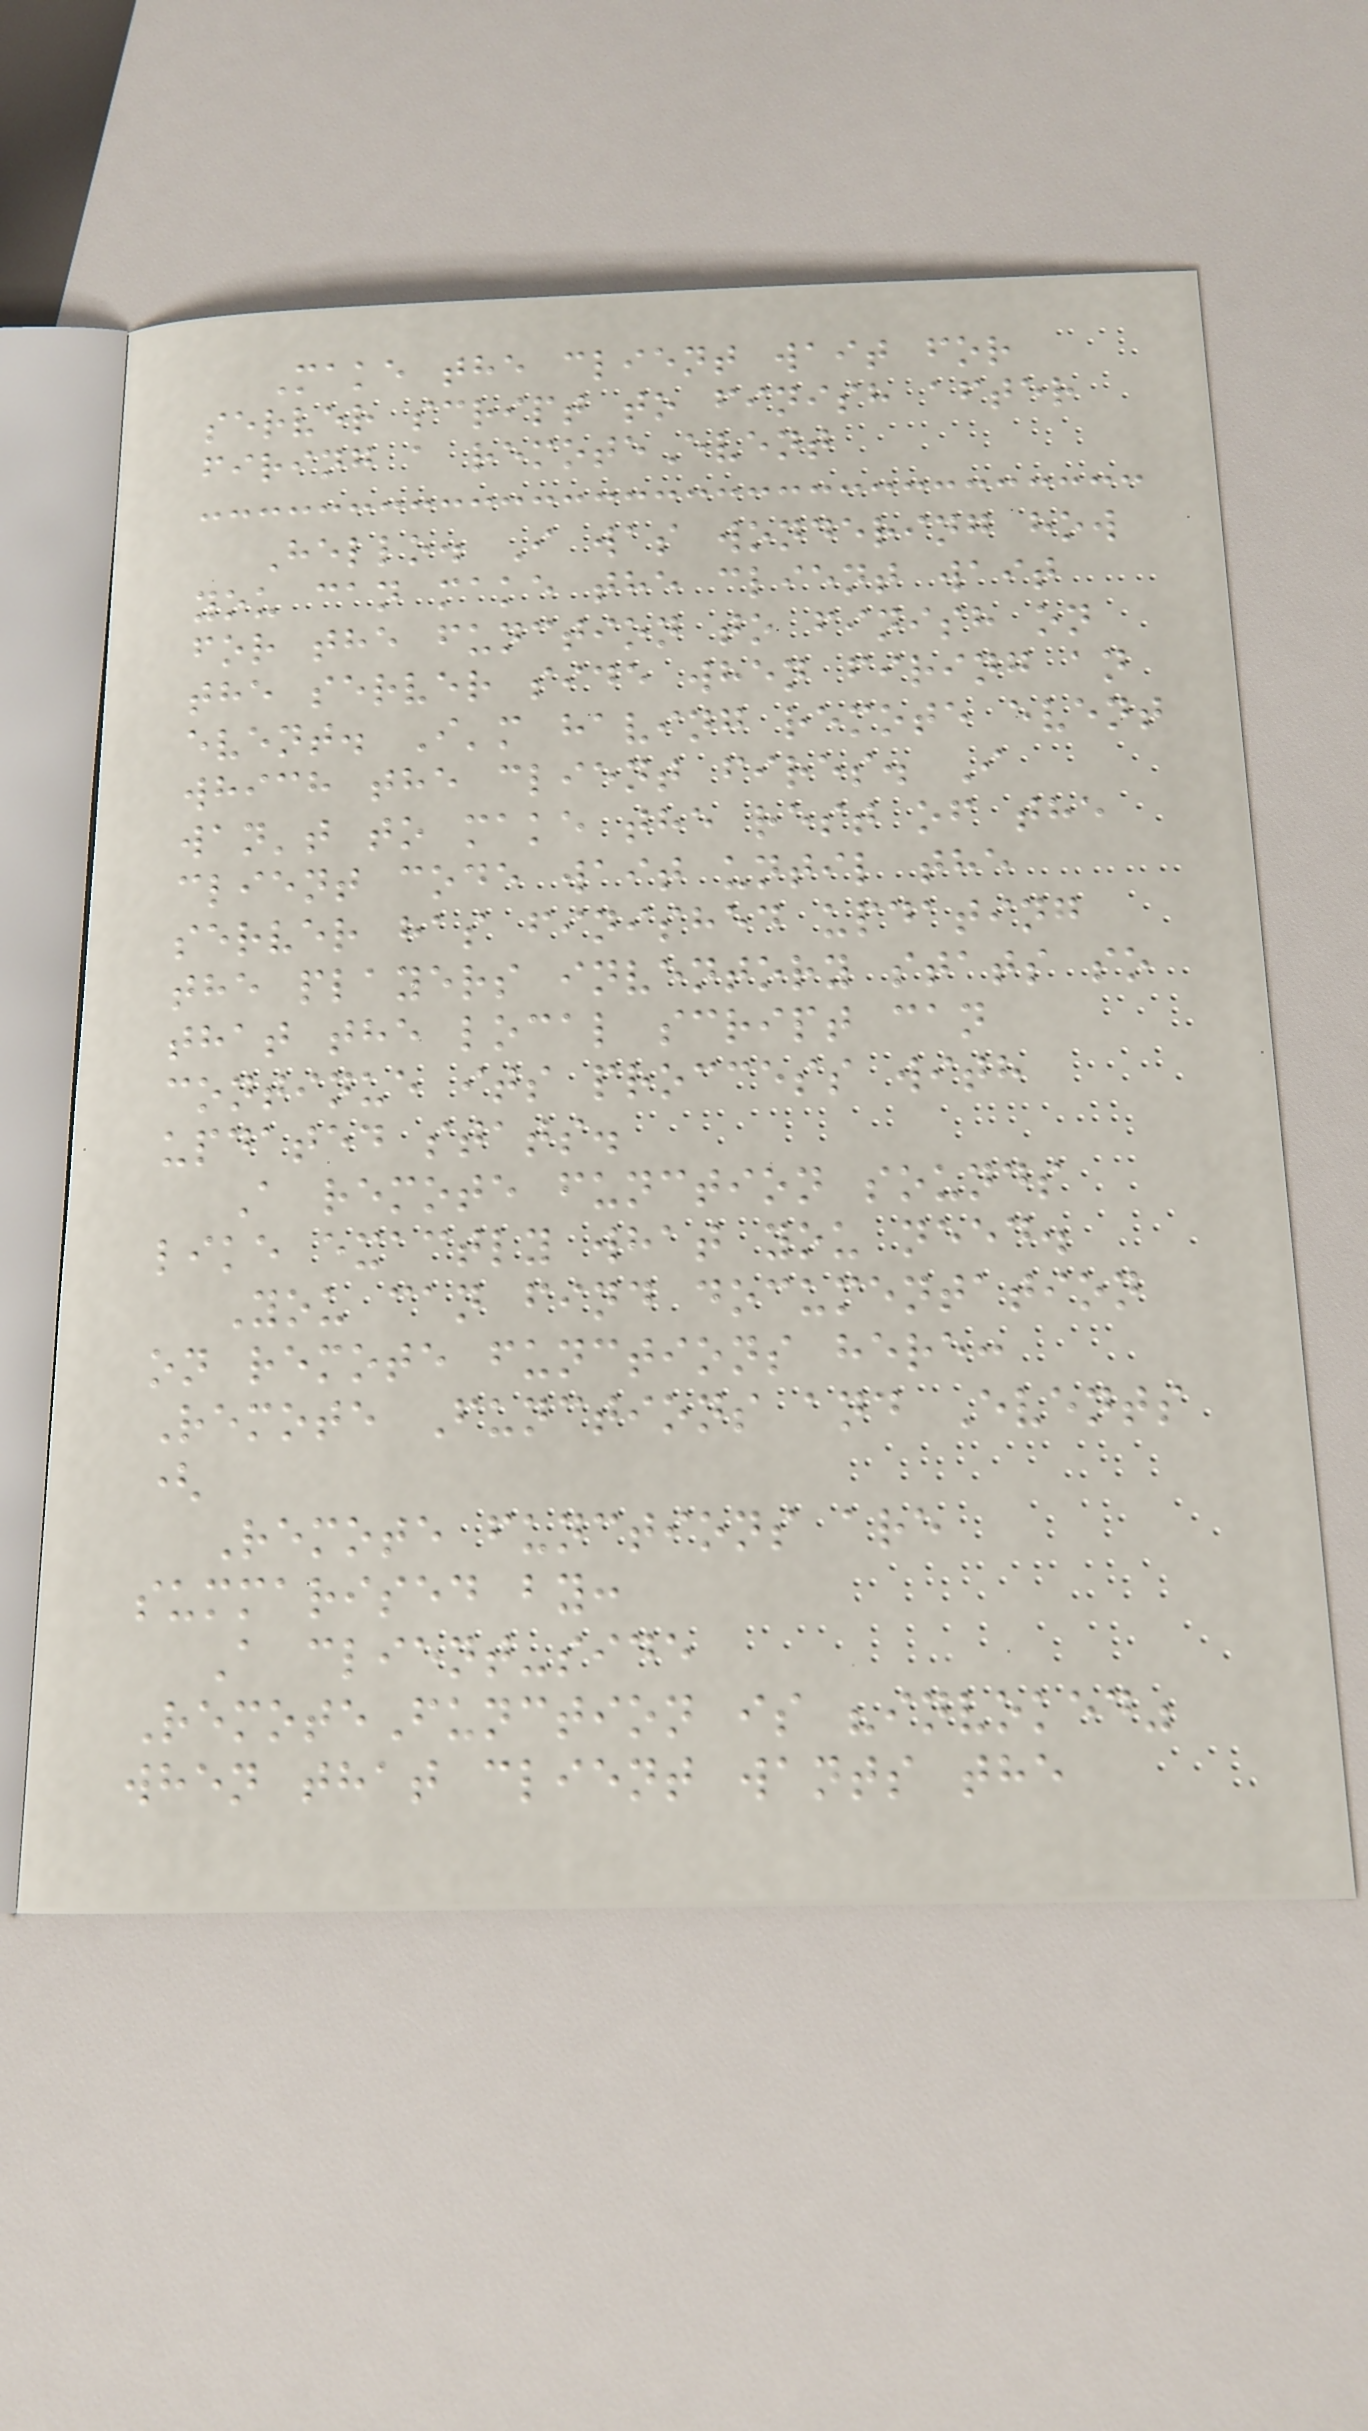Make the client wait for
server script to finish after
firing a remoteEvent
Hello. I was wondering how
you can make the client wait
for the function to finish on
the server side when firing an
event. I'm having remote event
which the client fires. I
wan't to make the rest of the
client code wait until the
server has finished updating
the players inventory stats so
that the local script can
continue its proccess with
updated stats.
A remote function sounds
like exactly what you need.
You can find documentation
on remote functions here:
Remote Functions and Events
(
Remote functions are
summarised by:
A client-side
RemoteFunction is "invoked"
when that client wants the
